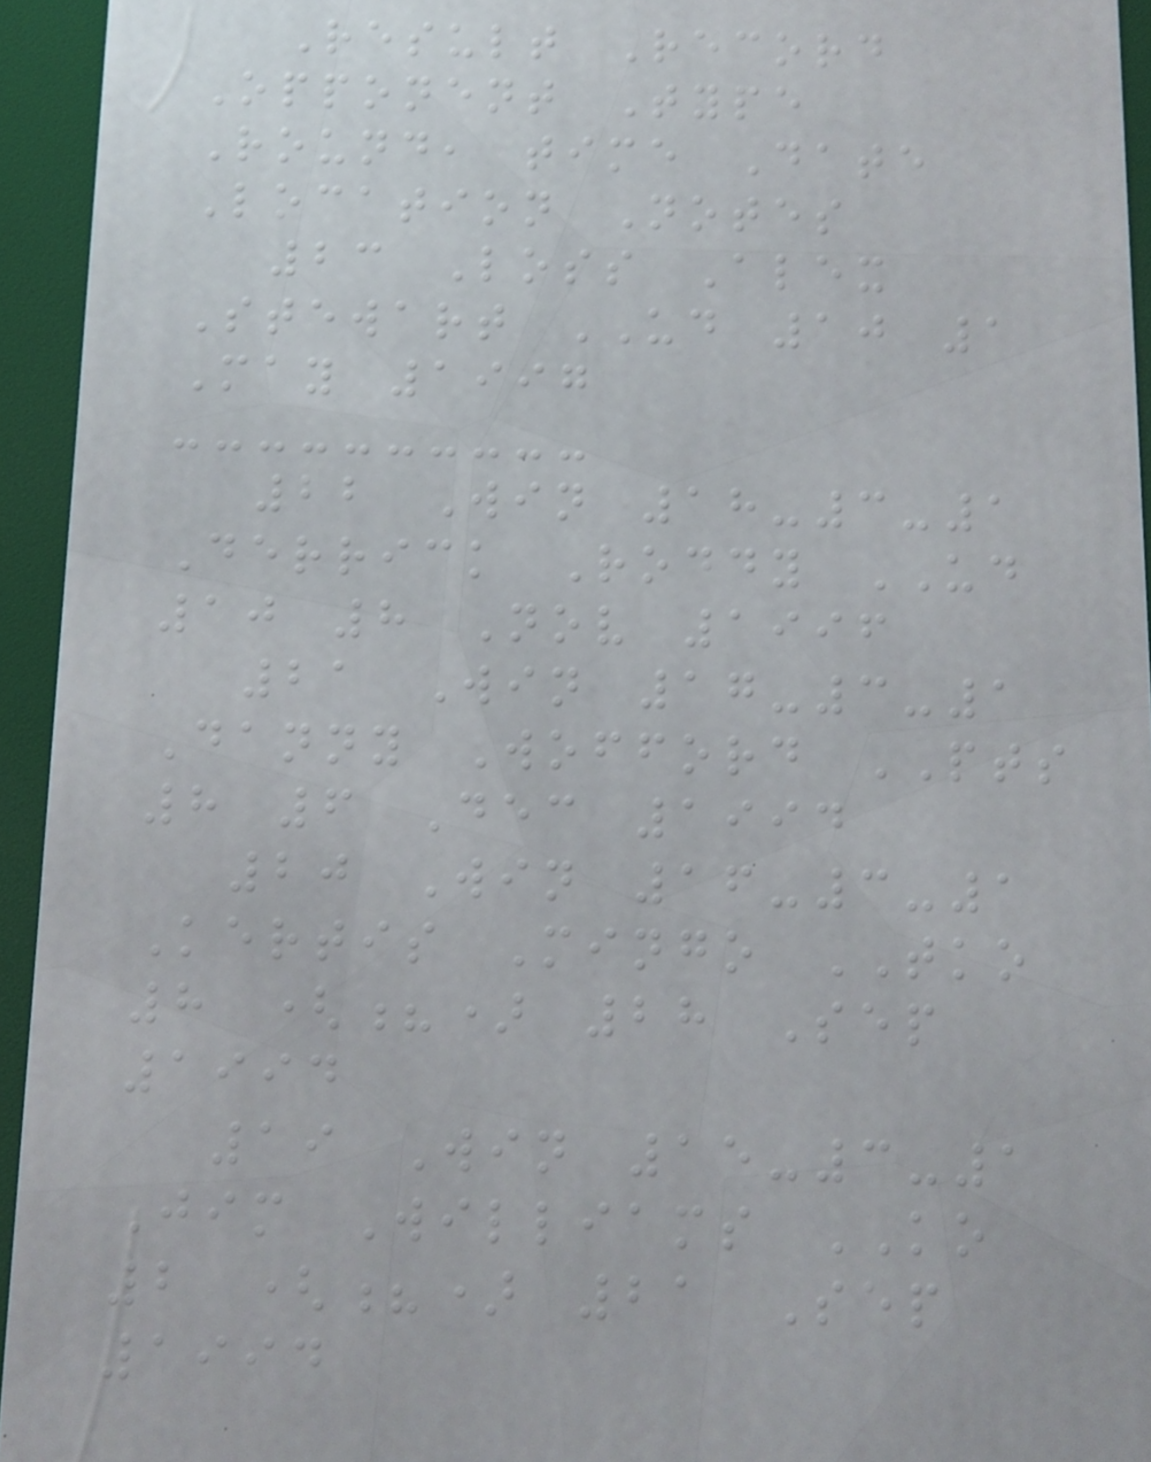Result Record
Opponent Type
Round, time Date
Location Notes
23 Loss Alex
Stewart UD 10 1
May 1997
22 Win 18-3-1
Derrick Roddy UD
10 8 Nov 1996
21 Win 17-3-1
Danny Wofford PTS
8 6 Dec 1994
20 Win 16-3-1
Kertis Mingo TKO
8 (?) 28 Sep
1994
19 Win 15-3-1
Jim Williams KO
2 (?) 21 Sep
1994
